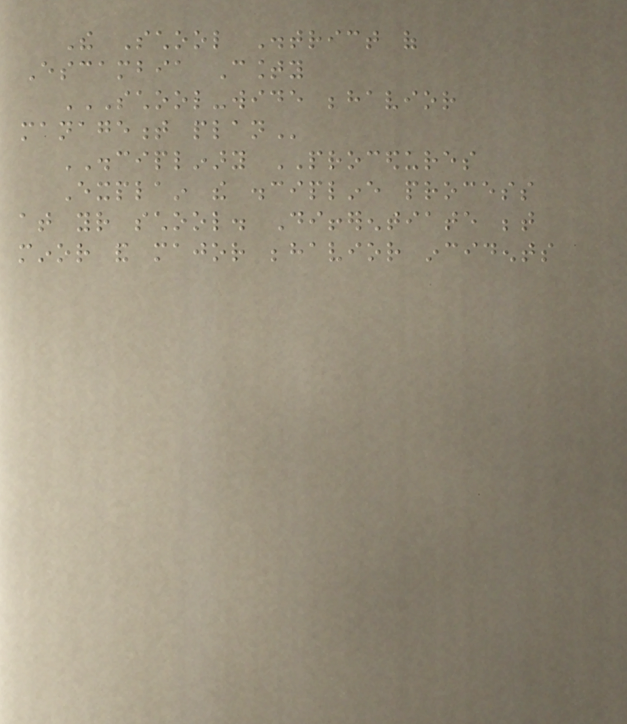The School District of
Escambia County
SCHOOL-WIDE BEHAVIOR
MANAGEMENT PLAN
DISCIPLINARY PROCEDURES
Explain the discipline process
at your school. Differentiate between
minor and major behavior incidents
